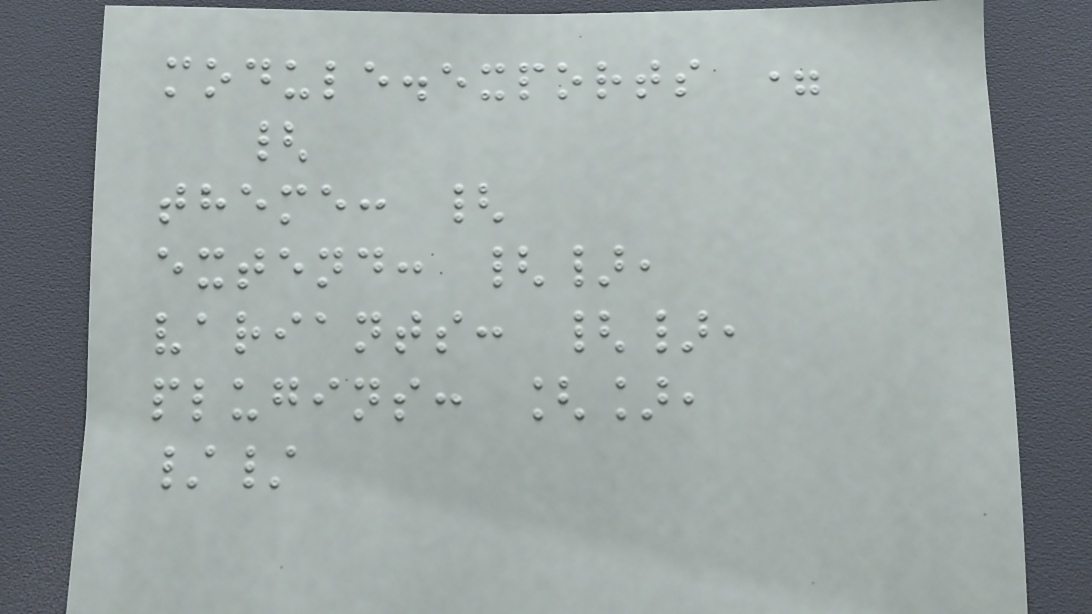module.exports =
{
theme: {
extend: {},
variants: {},
plugins: [],
//
